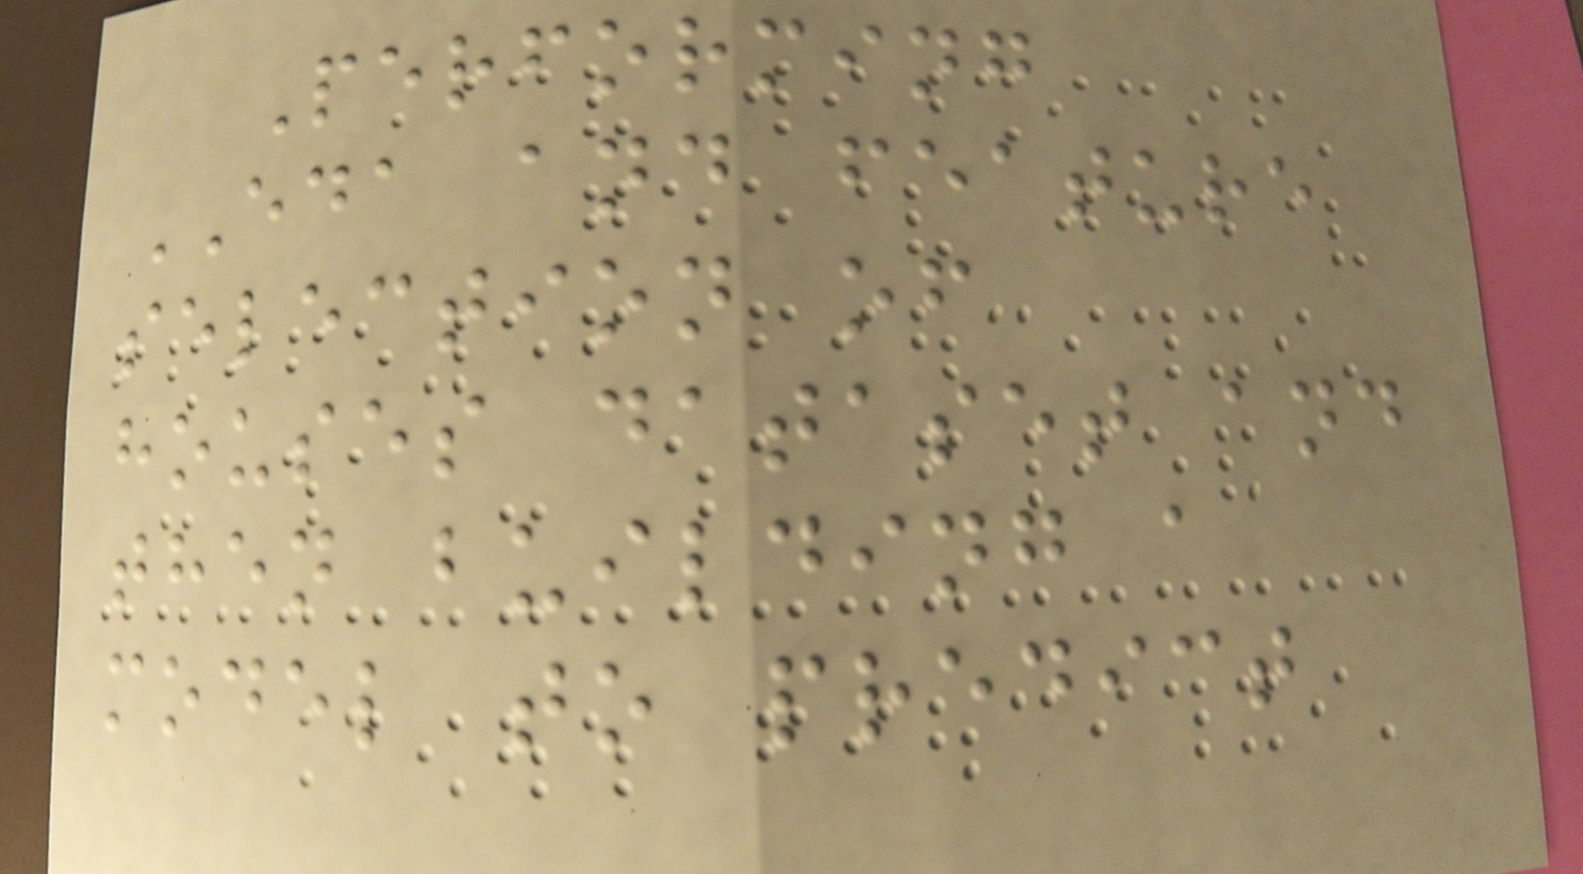Performing
EDA and feature
selection of
houses dataset and
then building a
model to predict
